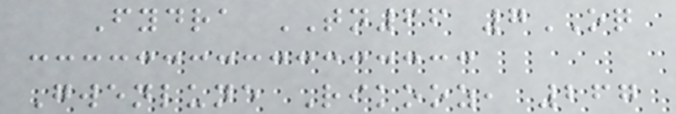Fydra TN66 7OQ
Gwenlune Rikooz, 267
